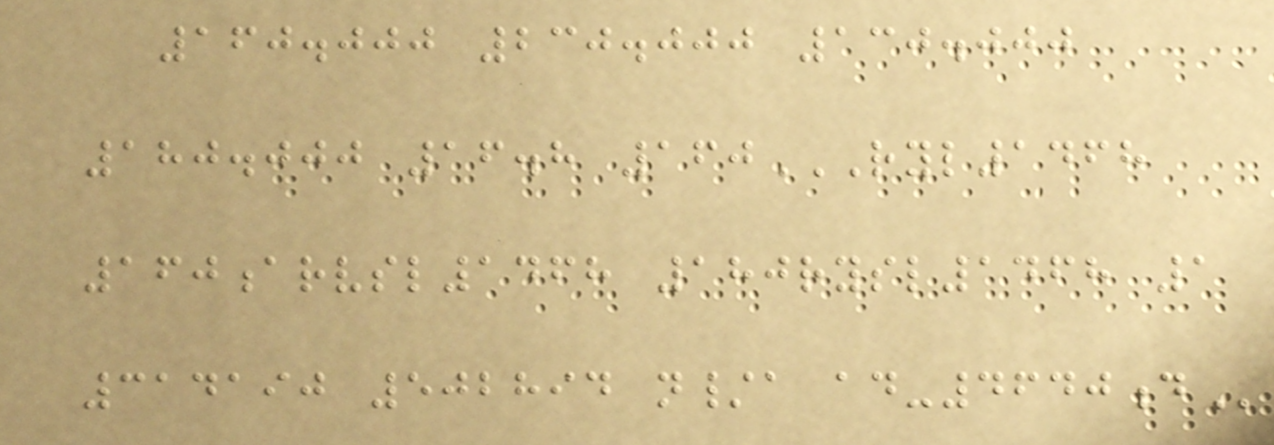160.000 230.000 130.000
180.000 16.8 160RYL1468
160ARVSL1468 180RYSL1468 1
314190 502894 N/A AD-4640D
